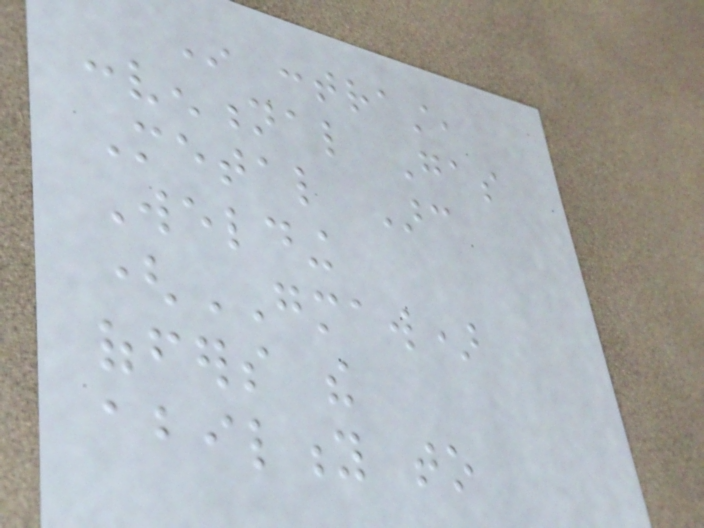In contrast,
conventional Gas
Metal Arc
Welding
(GMAW)
offers the
ability to
